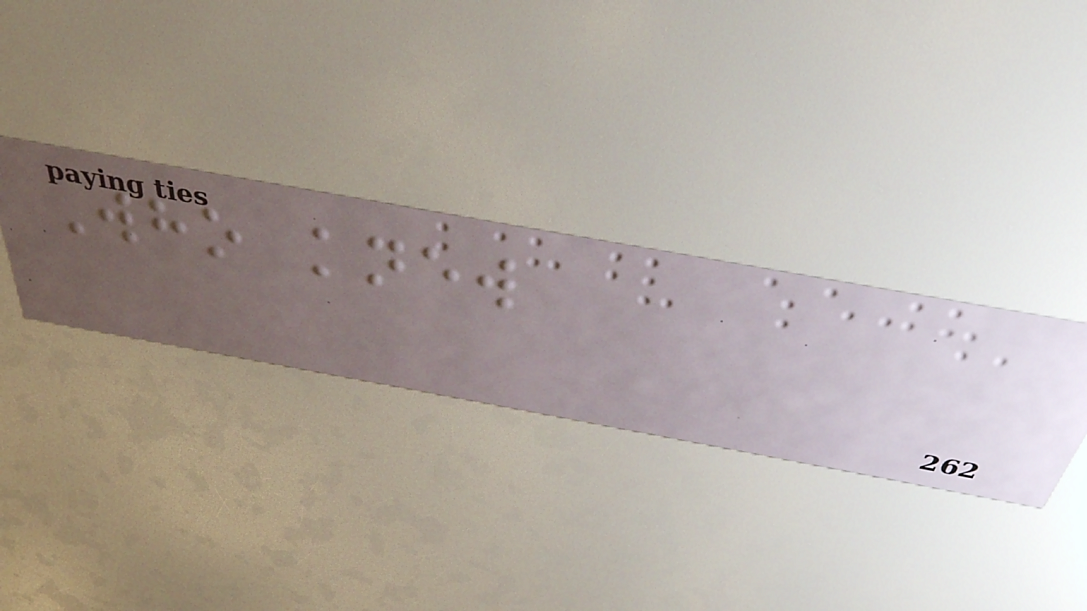Who knew
